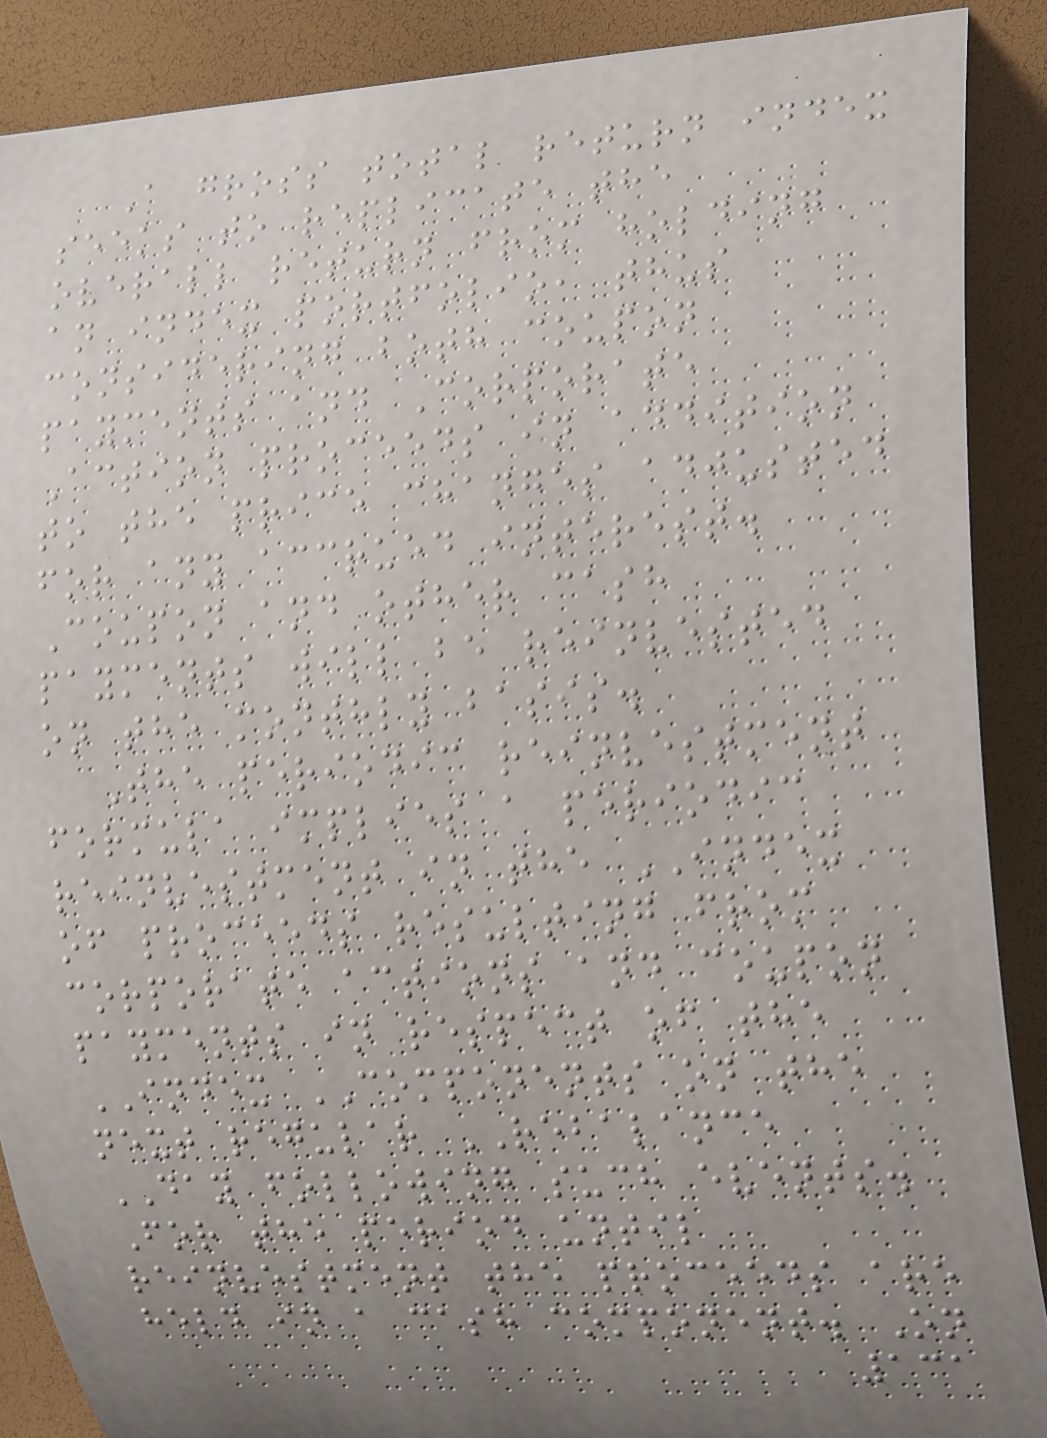A gross total return index
seeks to replicate the
overall return from holding
an index portfolio, thus
considering both coupon
payments and Corporate
Action proceeds in addition
to the price changes adjusted
for any accrued interest.
Coupon and other cash
payments will be reinvested
on the monthly basis.
The periodic reinvestment
formula implies a periodic
reinvestment in the INDEX
of proceeds resulting from
corporate actions and coupon
payments in respect of the
INDEX COMPONENTS on the
next regular REBALANCE
DAY following such events.
For the period until
reinvestment the proceeds are
held in a cash component. On
131
